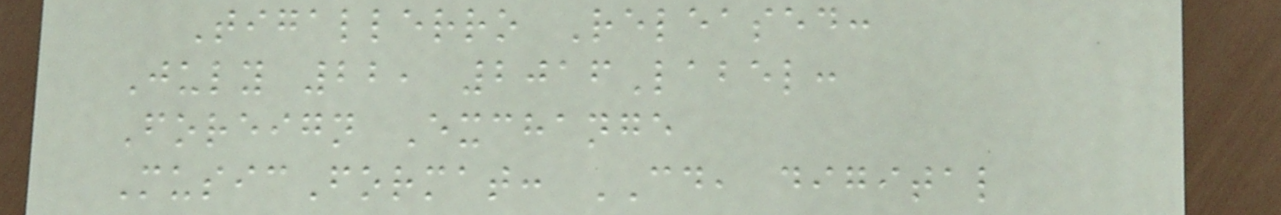Tigallerro Released:
July 22, 2016Label:
Foreign Exchange
MusicFormat: CD, digital
